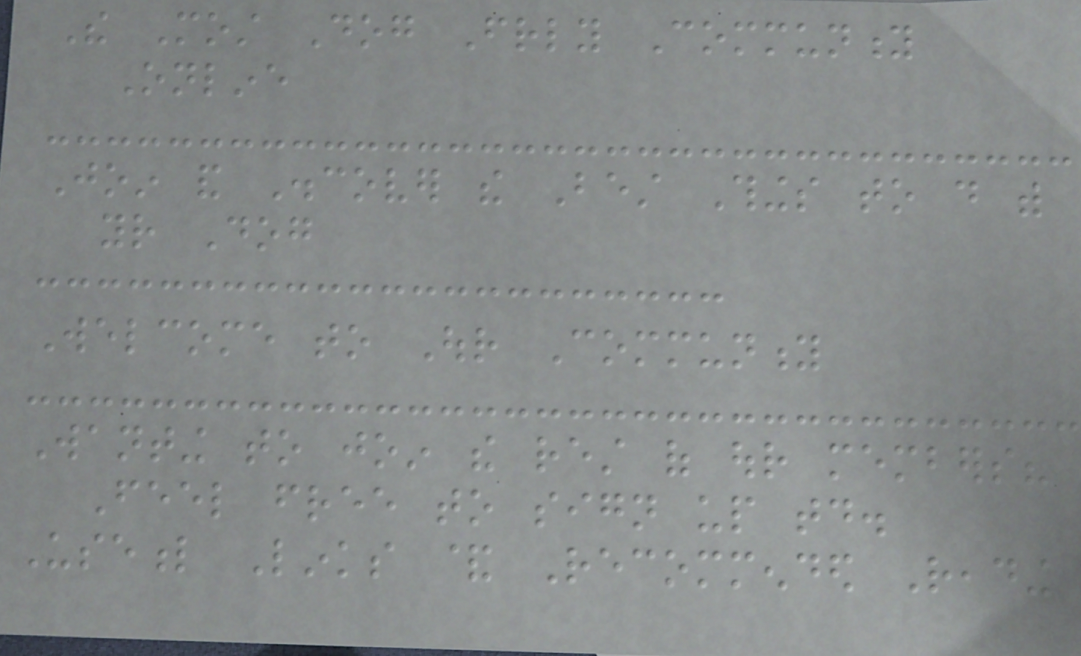The Most Dog Friendly Community
Online
Join and Discover the Best Things to do with
your Dog
Welcome to Our Community
Wanting to join the rest of our members?
Feel free to sign up today.
Useful Links & Recommended Reading
